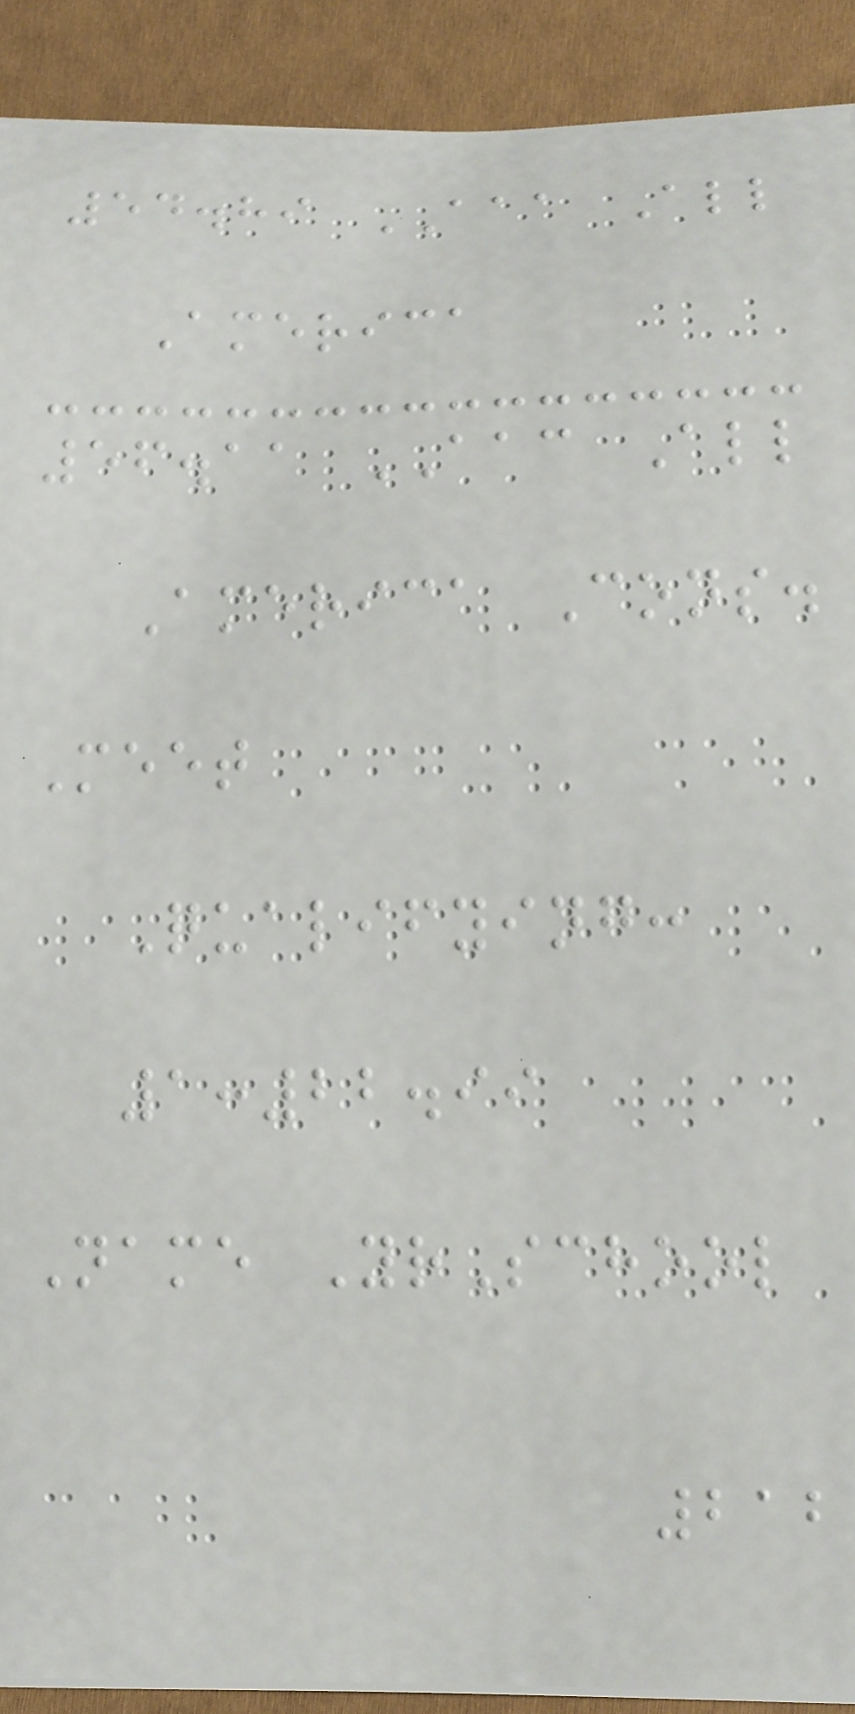54.89 AAA All
America
56.11 AAC All
America Cons.
Meet
Qualifying:
1:22.99
Name YrSchool
212
